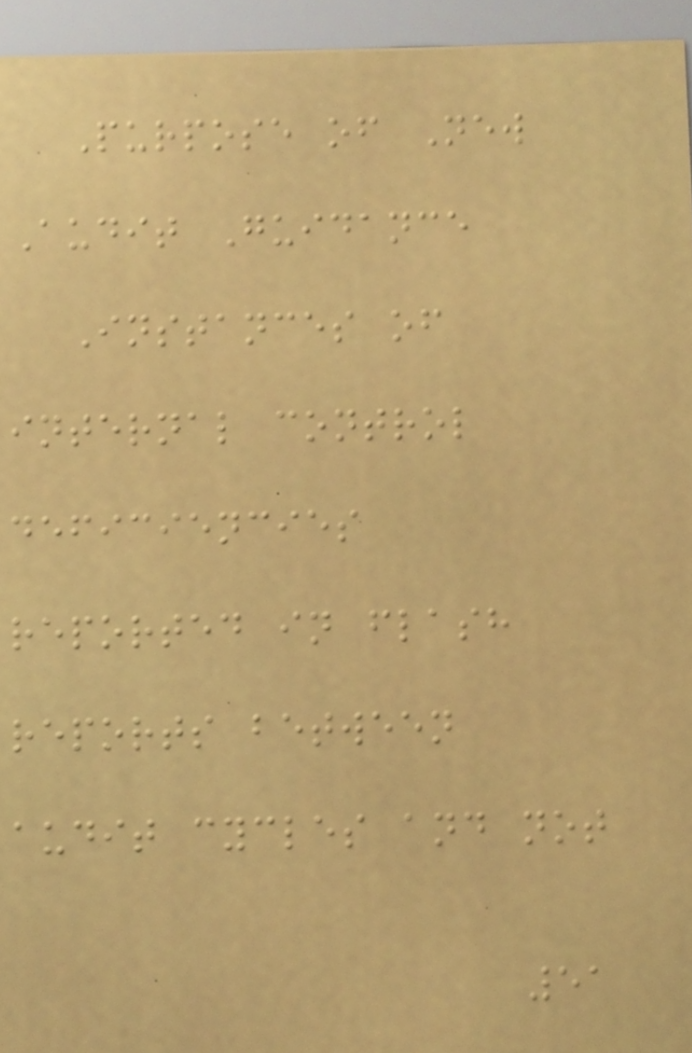Purpose of New
Audit Guidance
Instances of
internal control
deficiencies
reported in flash
reports between
audit cycles and not
51
